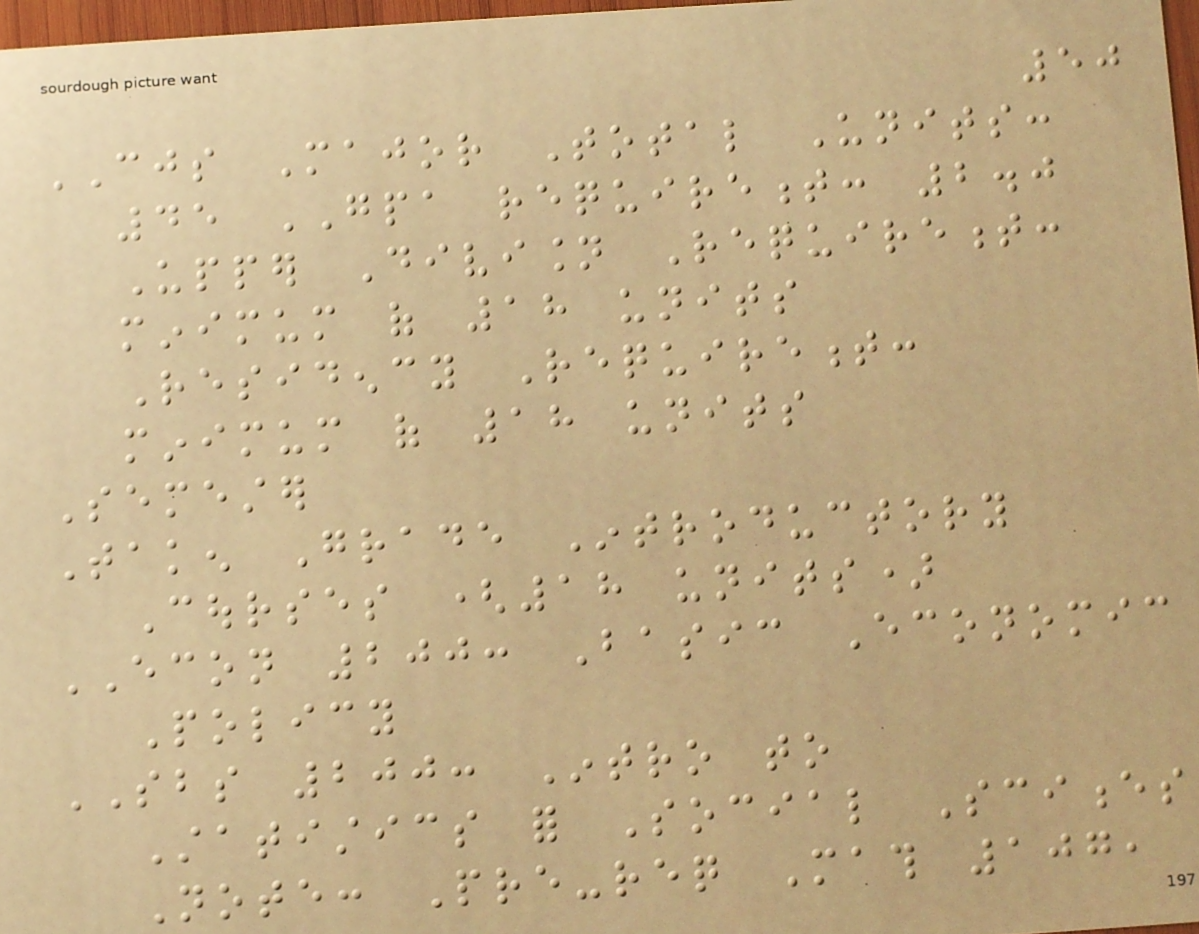50
CJS Major Total Units:
45 GPA requirement: 2.0
Upper Division Requirement:
minimum of 18 units
Residency Requirement:
minimum of 18 units
Semester
Taken Grade Introductory
Courses (18 units)
ECON 200: Basic Economic
Policy
SBS 200: Intro to
Statistics for Social Sciences
Note: Pre-req Math 107,
